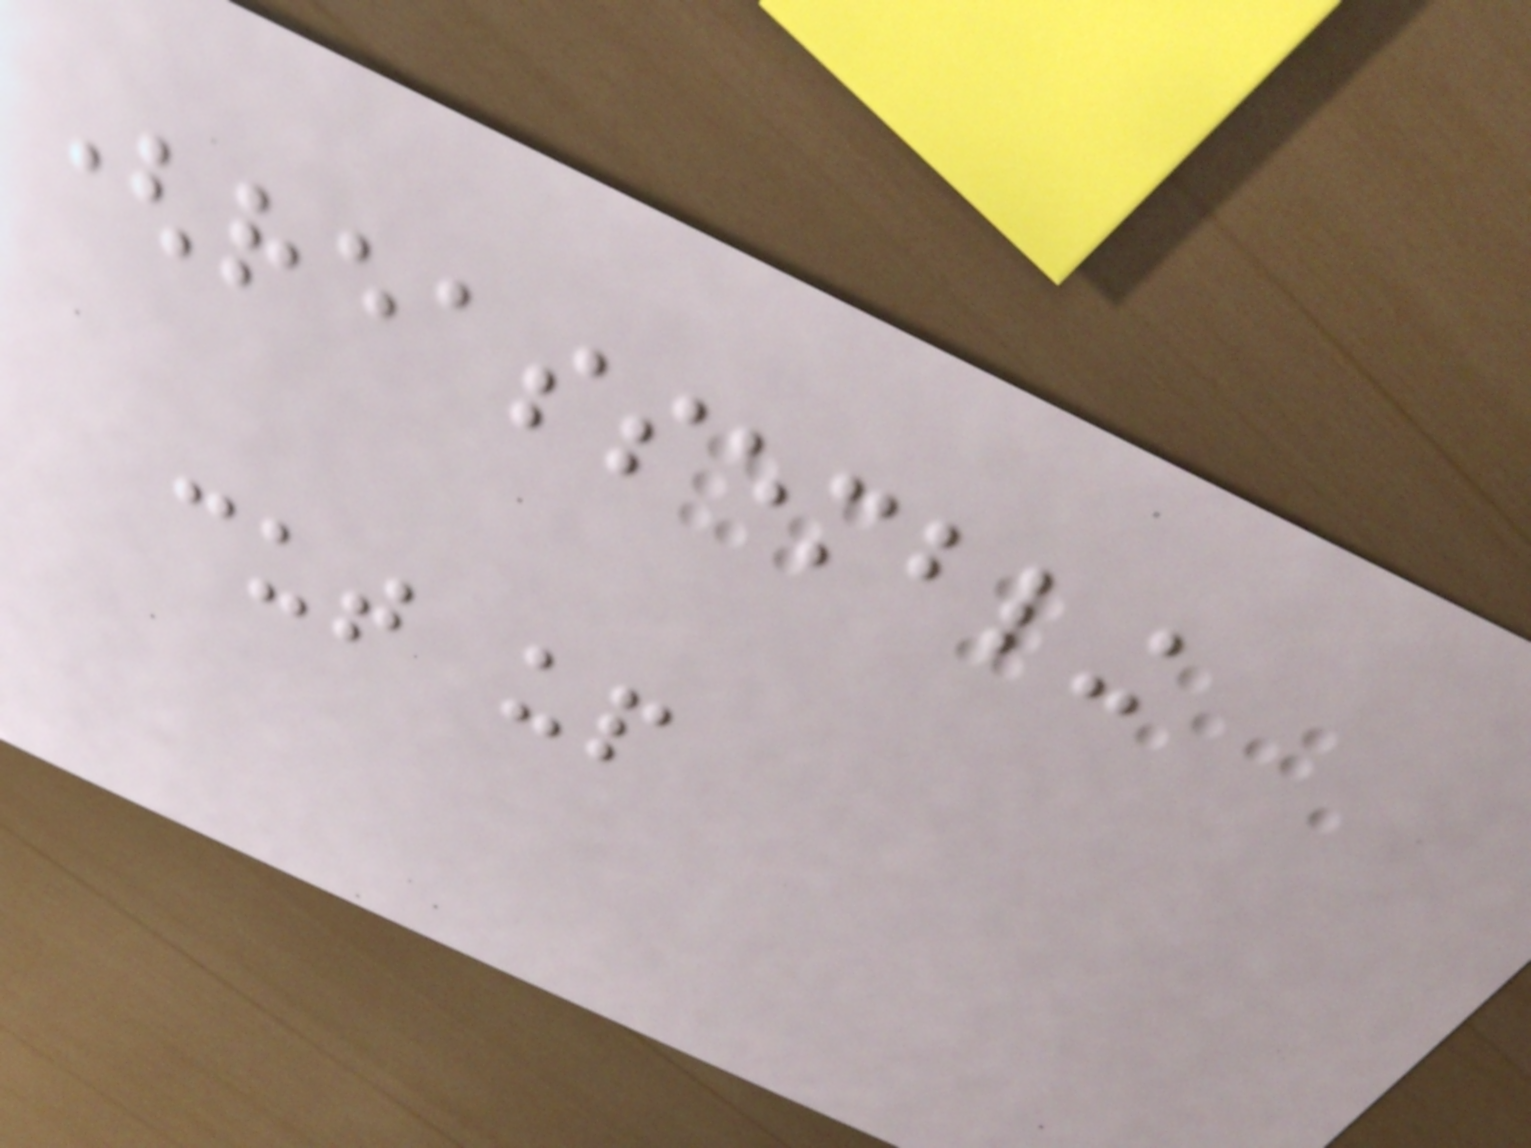(reassembling
cut up
